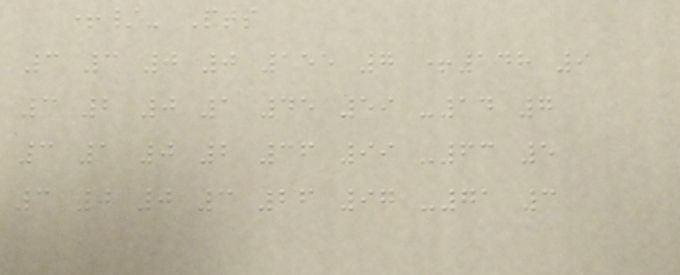+/- Pts
3 3 0 0 155 7 +148 9
3 2 0 1 45 59 -14 7
3 1 0 2 36 99 -63 5
3 0 0 3 26 97 -71 3
